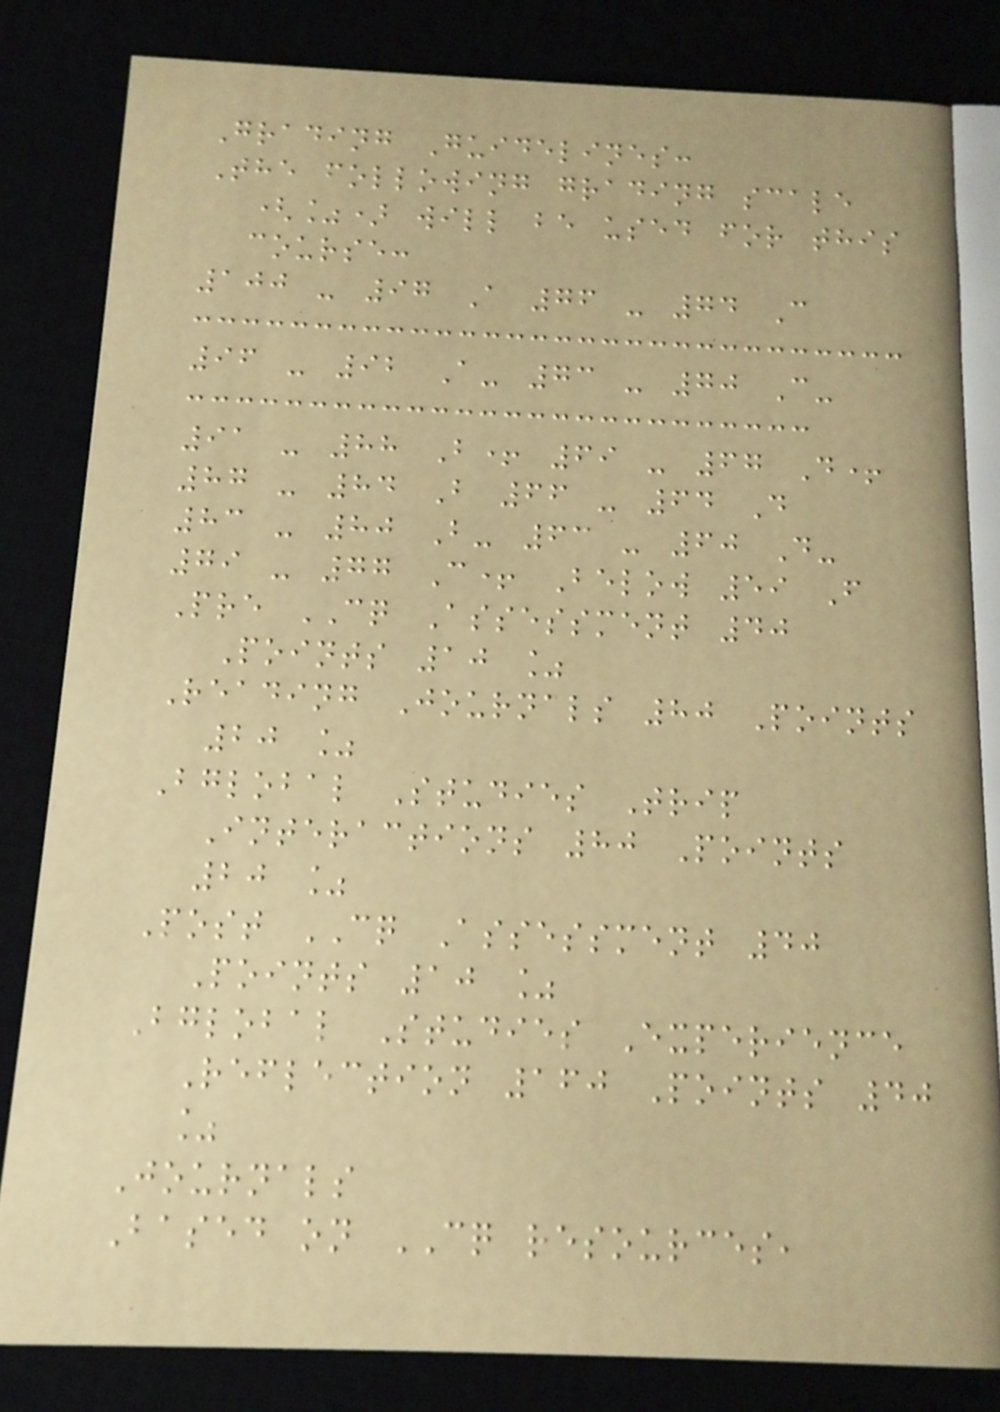Grading Guidelines:
The following grading scale
(%) will be used for this
course:
100 - 97 A 76 - 74 C
96 - 92 A- 73 - 70 C-
91 - 88 B+ 69 - 67 D+
87 - 84 B 66 - 64 D
83 - 80 B- 63 - 60 D-
79 - 77 C+ Below 59 F
Pre CQ Assessment 40
Points 10 %
Reading Journals 80 Points
20 %
Bglobal Studies Trip
Interactions 80 Points
20 %
Post CQ Assessment 40
Points 10 %
Bglobal Studies Experience
Reflection 160 Points 40
%
Journals
Based on CQ resources,
